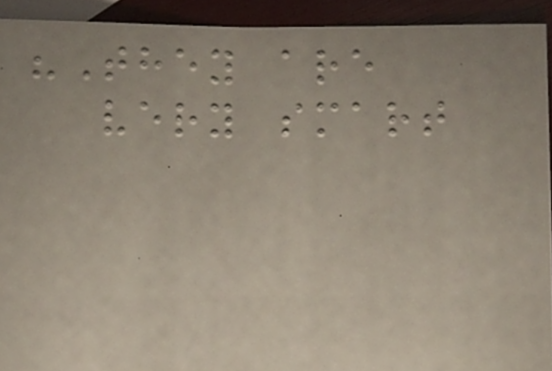"They are
very smart
